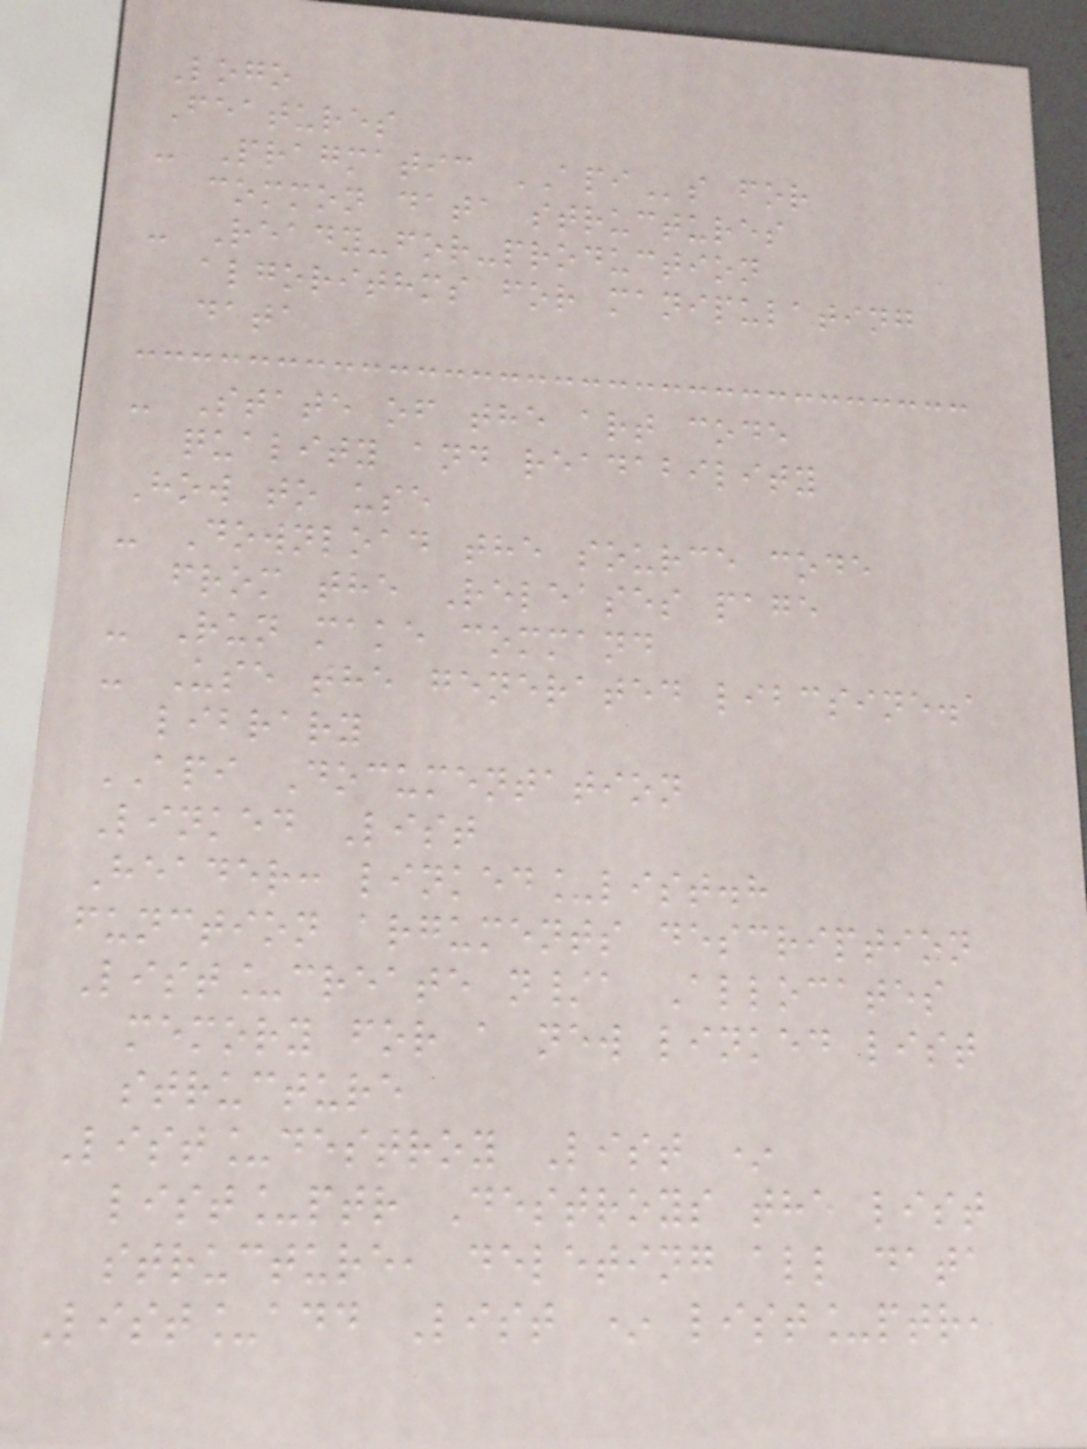Logo
Features
- Pragmatic APIs for
common data structures
- Ready-for-production
algorithms for manipulating
data
- State of the art code
quality and readability
How to use
- Download the source code
from the Releases page
- Run make command
- Use the generated libcsine.a
library
API Documentation
Linked List
Header: linked_list.h
function arguments description
List_create n/a Allocates
memory for a new linked list
structure
List_destroy List *
list_ptr Destroys the list
structure, deleting all data
List_add List * list_ptr,
